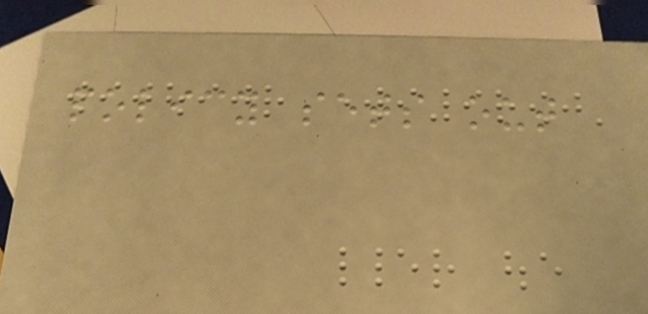policy sets out
